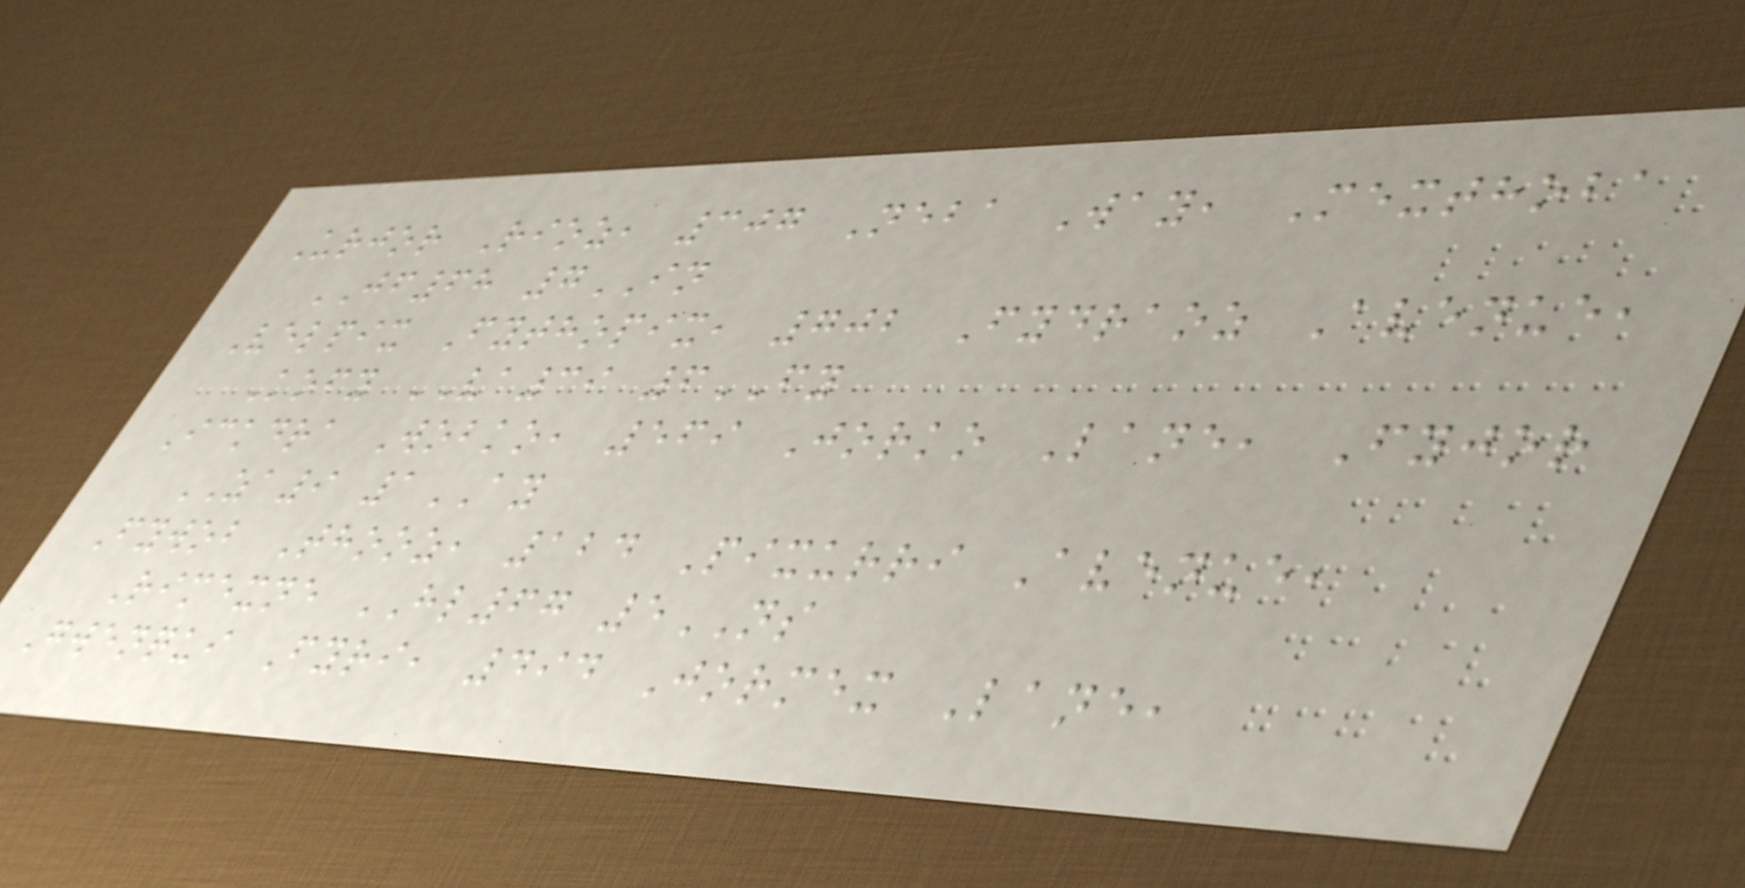Urjor Rioz, 307 Neba Way, Mexthoba
JF68 7IN
Velpix Fythopix, 702 Fydraoz Avenue,
Kofy VA39 6FY
Ickdra Wobko, 569 Jorko Lane, Fyjor
ZA9 1AY
Fywob Thooz, 124 Pixurri Avenue,
Rimexne HL67 5NS
Gwenqui Fyri, 494 Jormex Lane,
